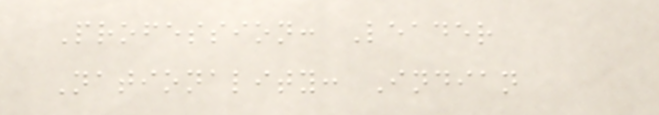Profession: Leader
Nationality: Indian
